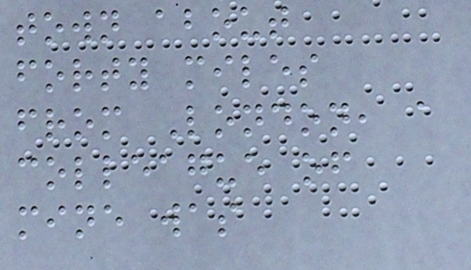town about
forty miles
from London, a
colleague of
mine was
